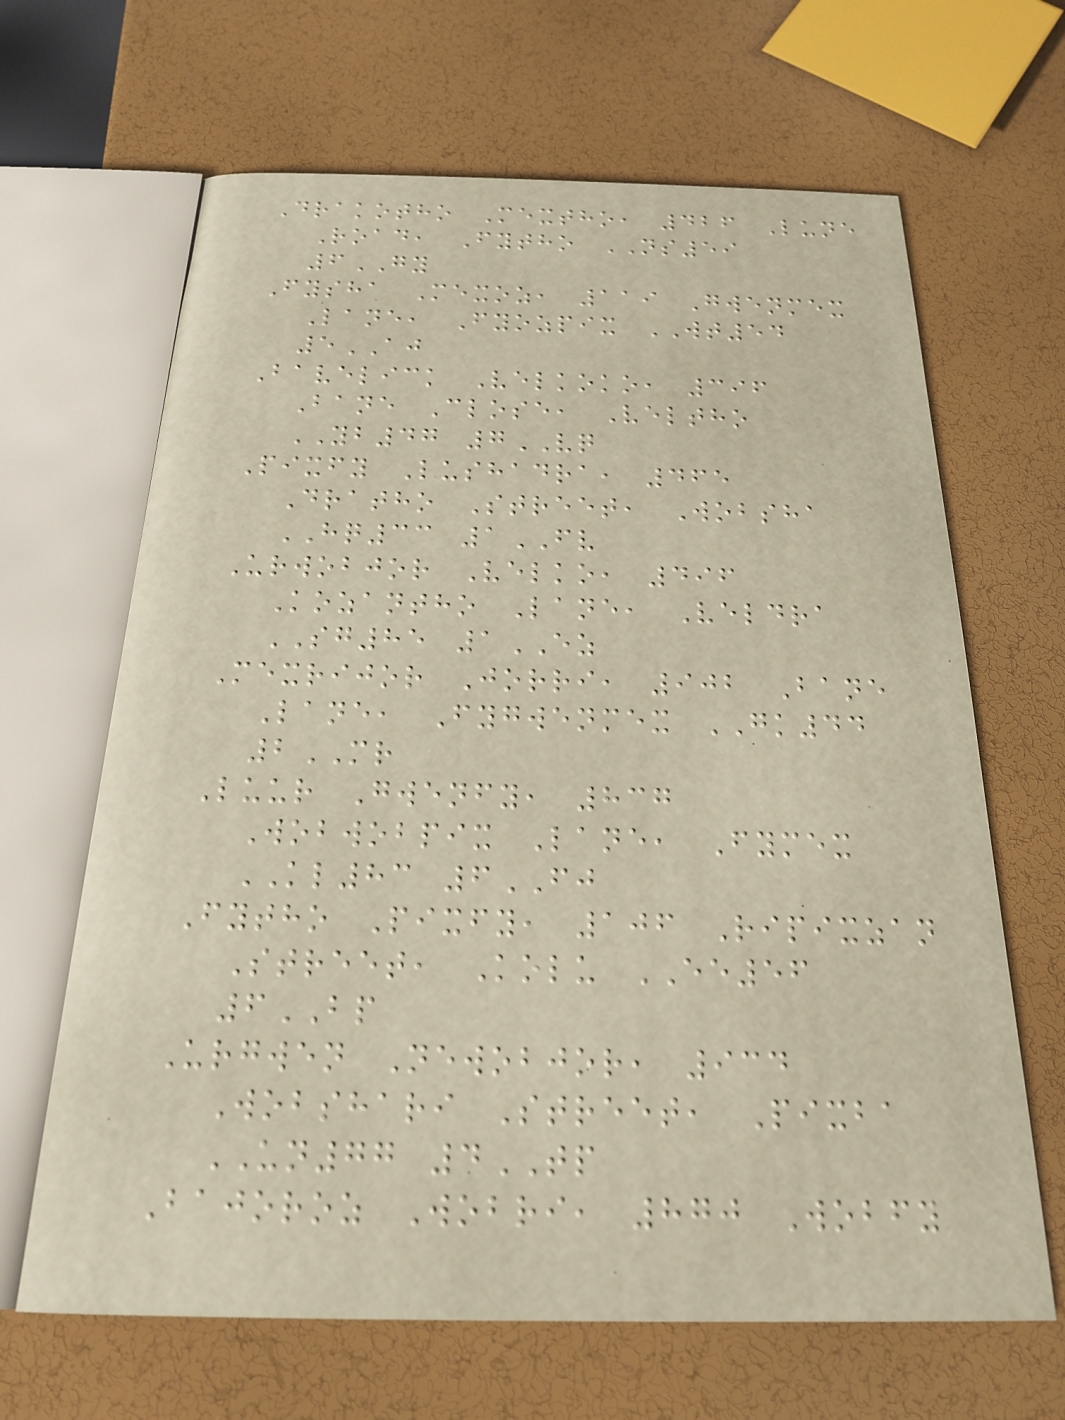Drakotho Mextho, 426 Lune
Road, Fytho NS59
6GY
Fysha Mexoz, 119 Gwenmex
Lane, Fyozpix WT54
5AJ
Bavelick Velkoko, 396
Bane Close, Veltho
YB47 7VQ
Pixfy Lushadra, 465
Dratho Street, Wobsha
HQ33 1FV
Urwobjor Velko, 496
Kozantho Lane, Veldra
SG85 1EZ
Mexrijor Jorri, 902 Bane
Lane, Fygwenmex GK44
2MR
Luur Gwenfy, 837
Wobwobpix Lane, Fymex
KL83 6FJ
Fytho Pixfy, 106 Ripixzan
Street, Kolu EE56
6BP
Urgwen Newobjor, 934
Wobshari Street, Pixba
UN77 4TP
Bajoroz Wobri, 870 Wobfy
